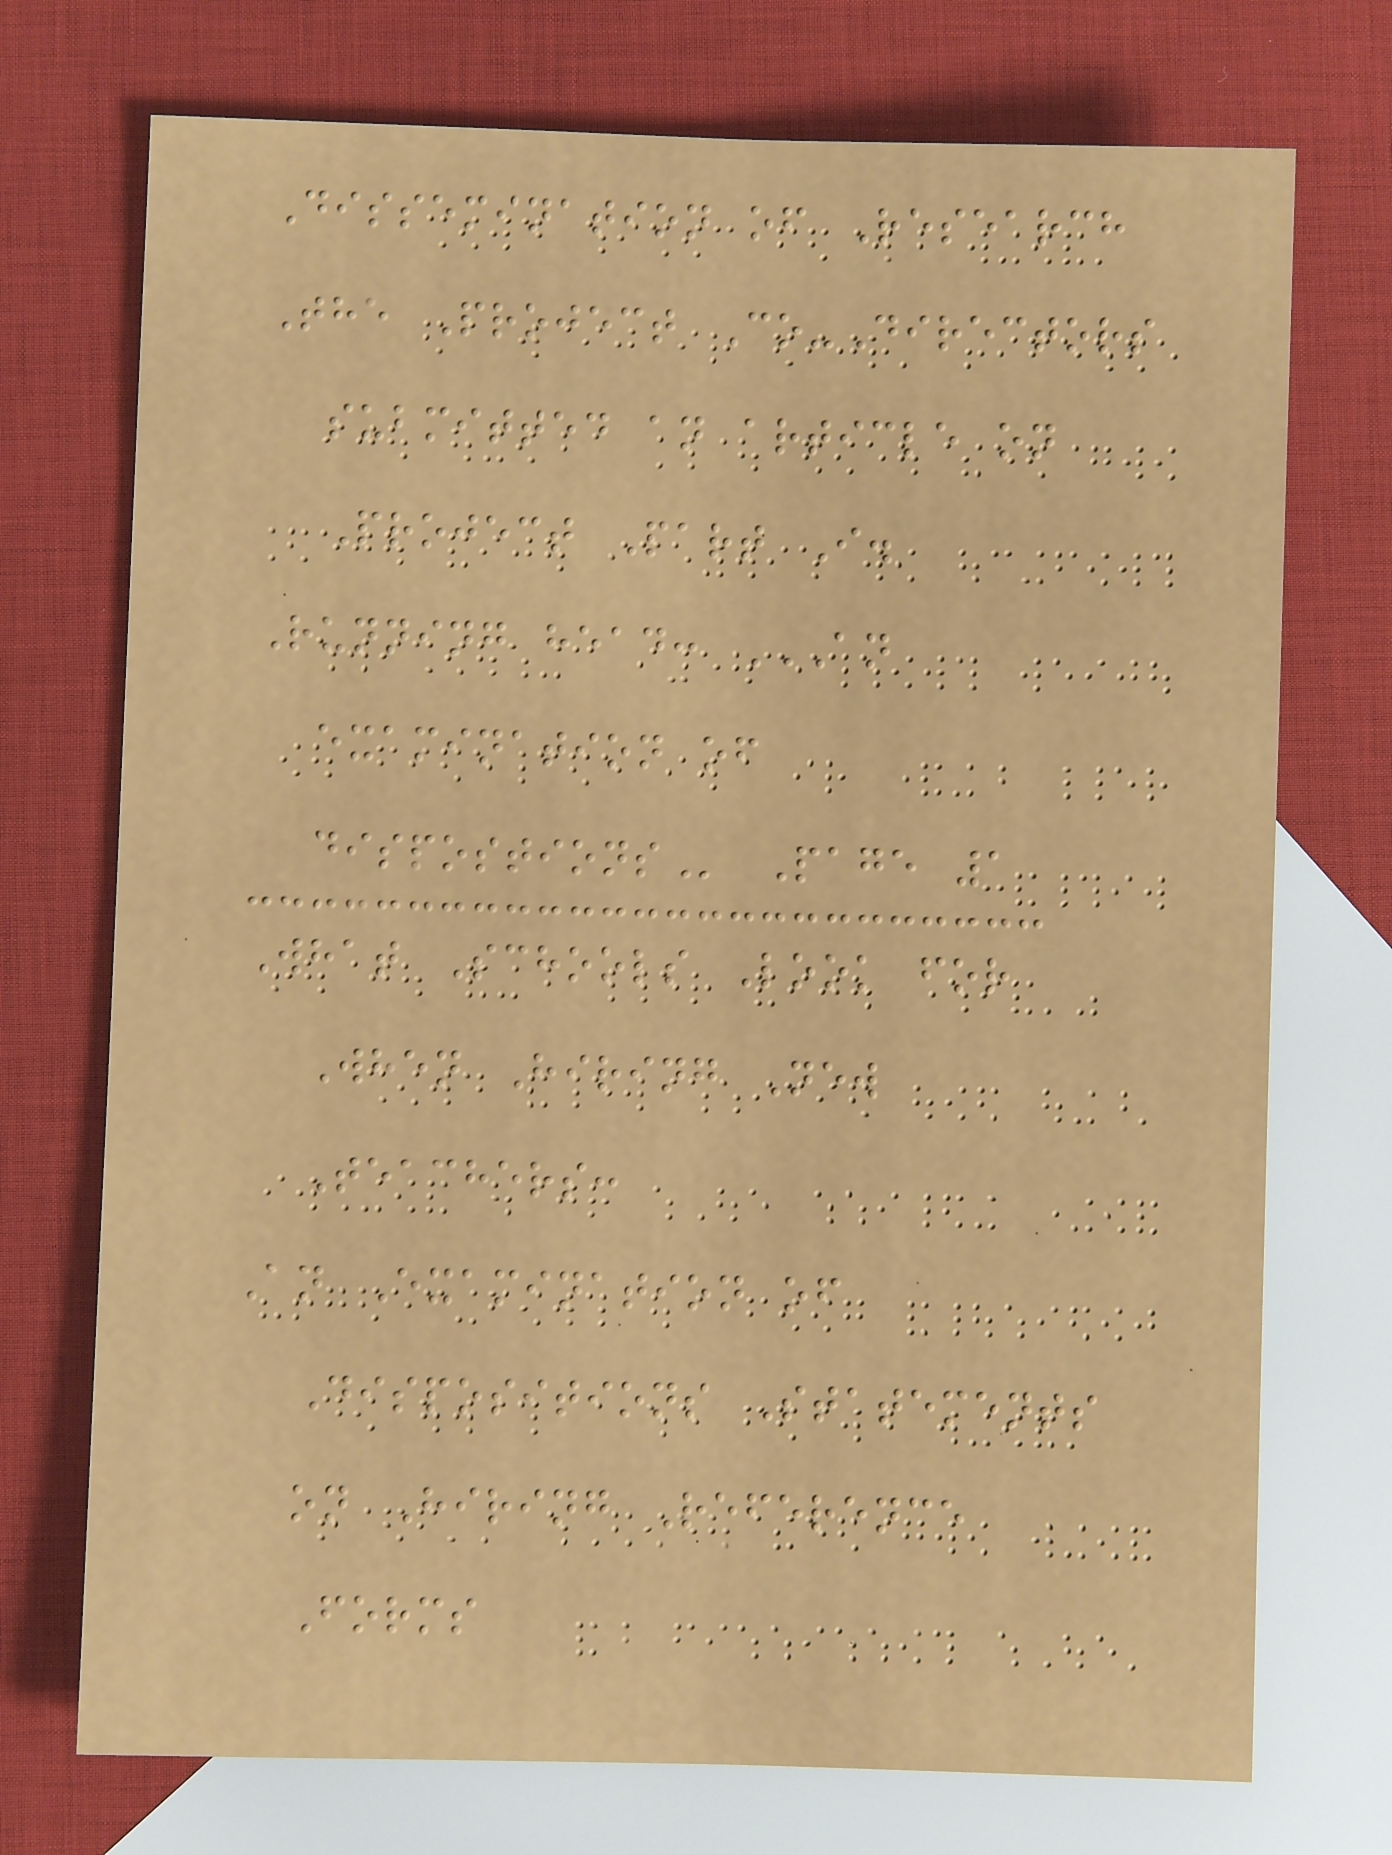Dissemination of Research
The Project Co-Directors
submitted an article on
Project Part I.
Running head: AN
EXAMINATION OF
DISPOSTIONS Page 1
What Schools Look for
When Hiring New
Teachers:
An Examination of
Dispositions Statements
on Hiring Reference
Forms
